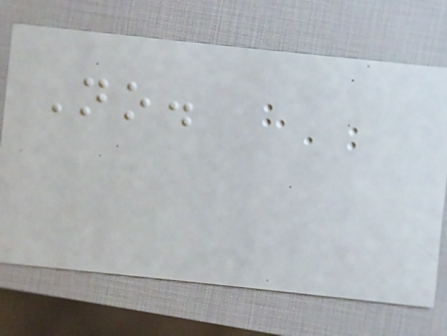No.
